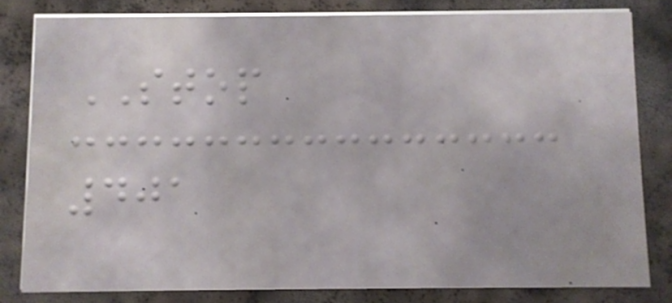STOP
401
